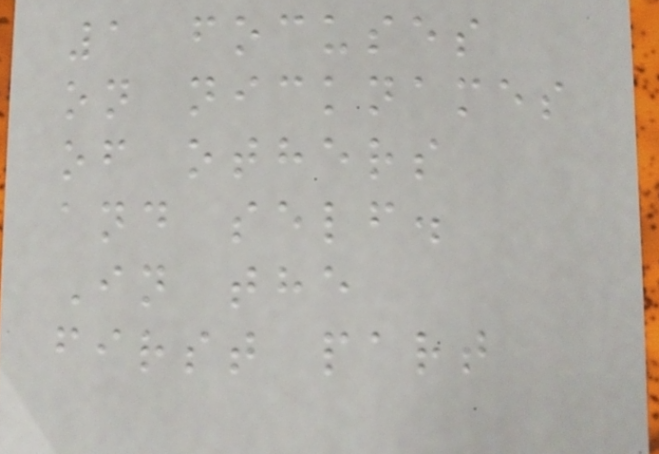1 focuses
on nicknames
of others
and self.
In the
first part
